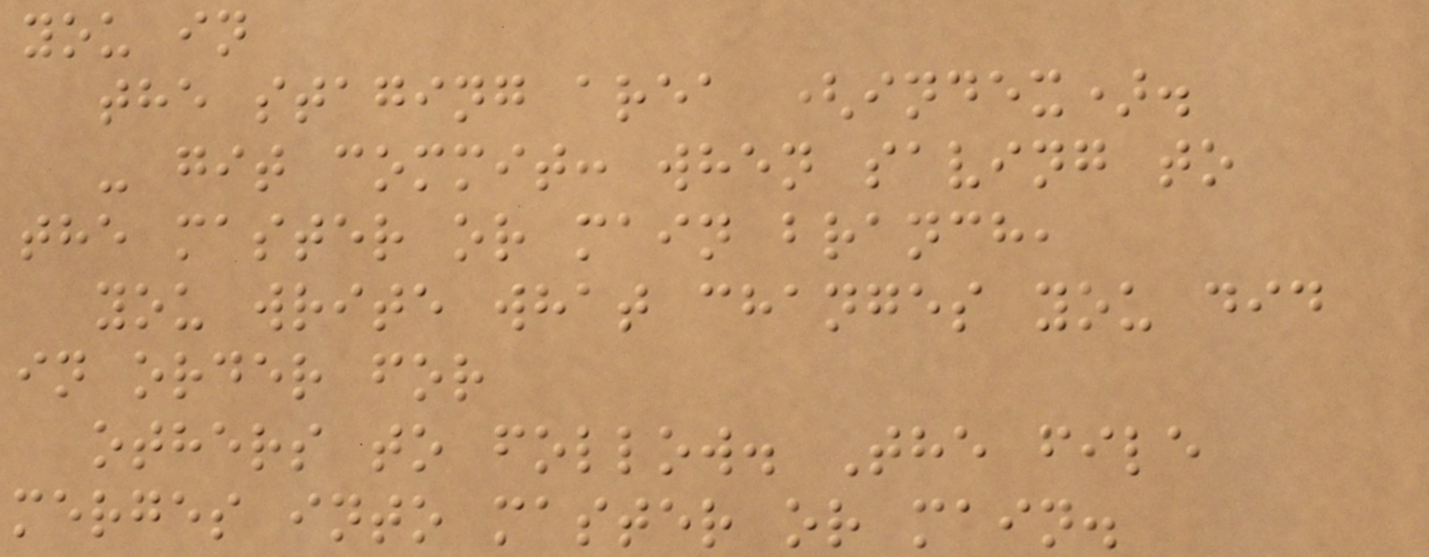you in
the staging area (index).
- git commit: when saving to
the master or main branch,
you write what changes you did
in order for
others to follow. The file
merges into master or main.
